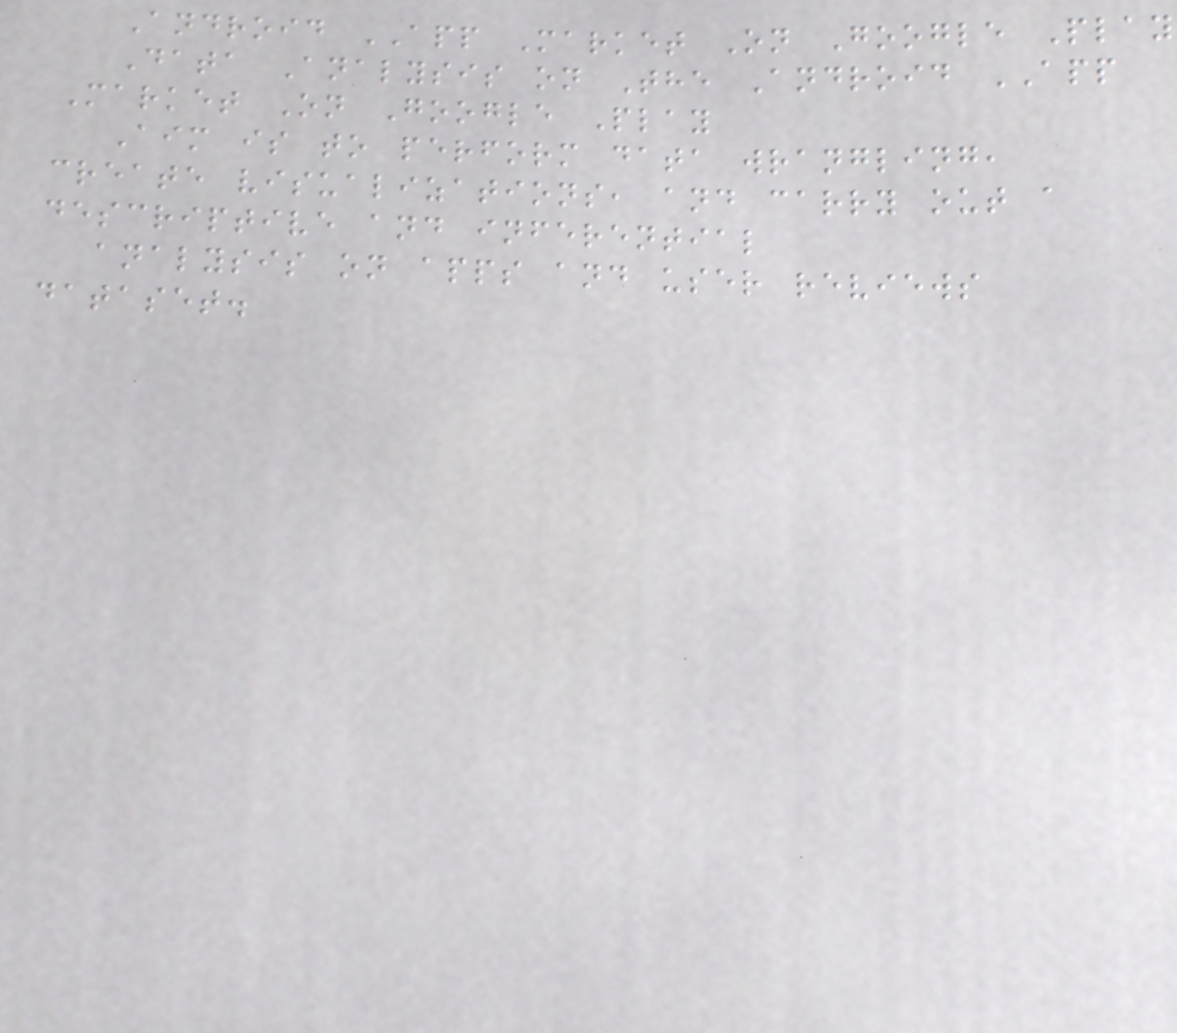Android APP Market On Google Play
Data Analysis on The Android APP
Market On Google Play
Aim is to perform data wrangling,
create visualizations, and carry out a
descriptive and inferential
analysis on apps and user reviews
dataset.
